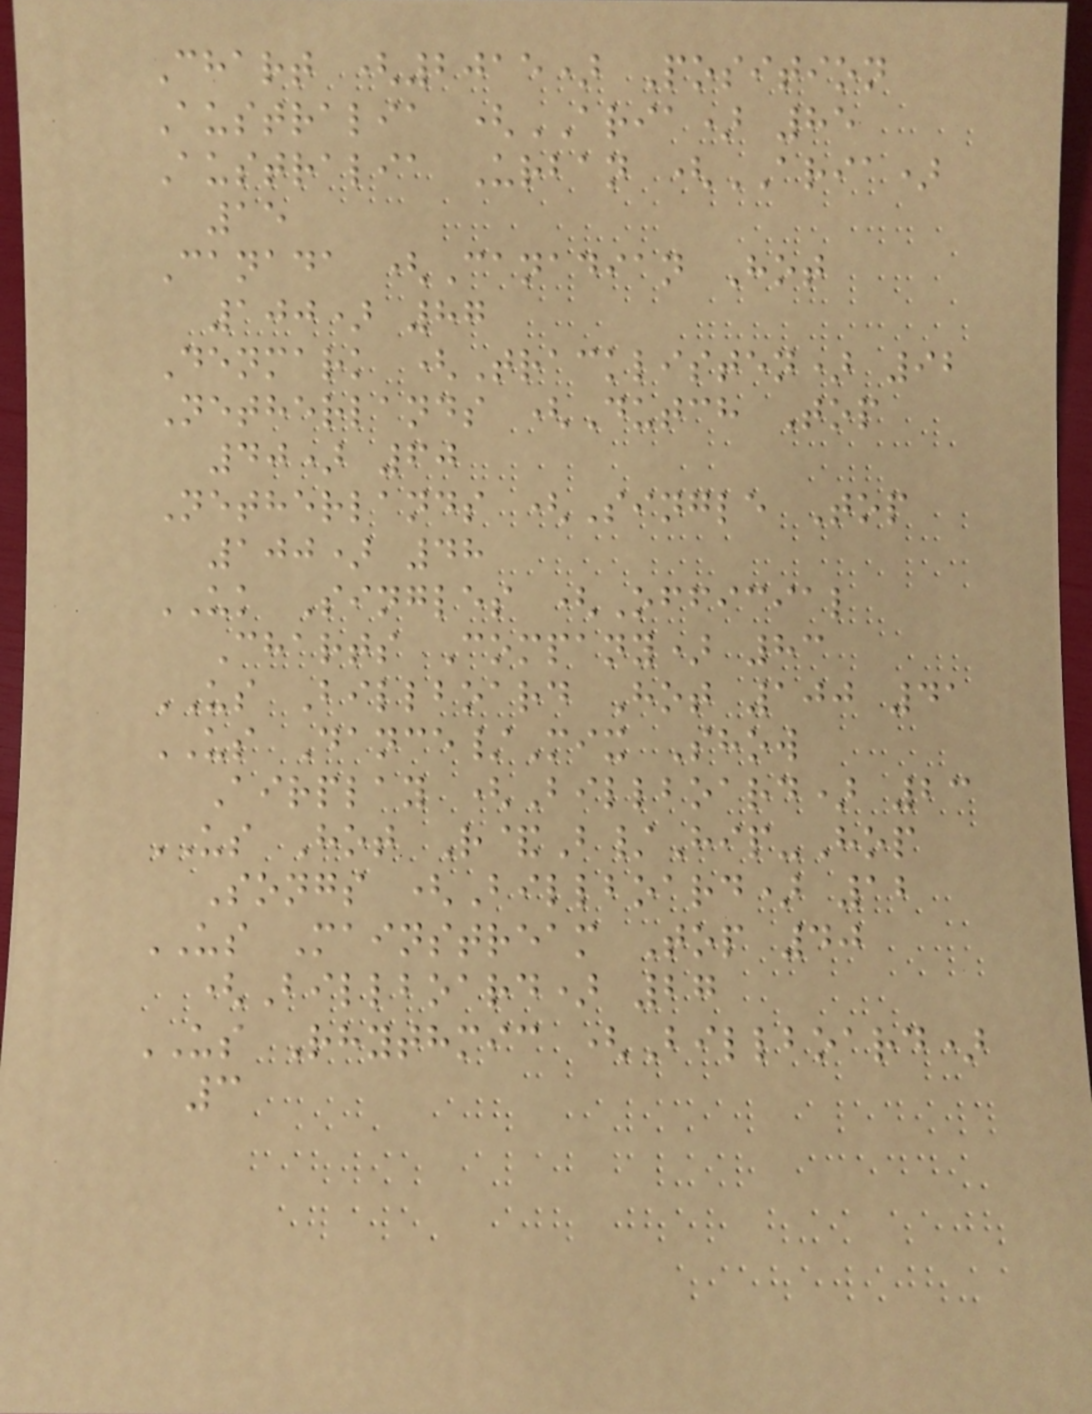Chart (2015) Position
Australia (ARIA) 85
Australia Urban (ARIA)
15
Canada (Canadian Hot
100) 87
Denmark (Tracklisten) 92
Netherlands (Dutch Top
40) 60
Netherlands (Single Top
100) 48
UK Singles (Official
Charts Company) 83
US Billboard Hot 100 41
US Dance/Mix Show
Airplay (Billboard) 23
US Hot R&B/Hip-Hop
Songs (Billboard) 12
US Mainstream Top 40
(Billboard) 27
US Rhythmic (Billboard)
3
